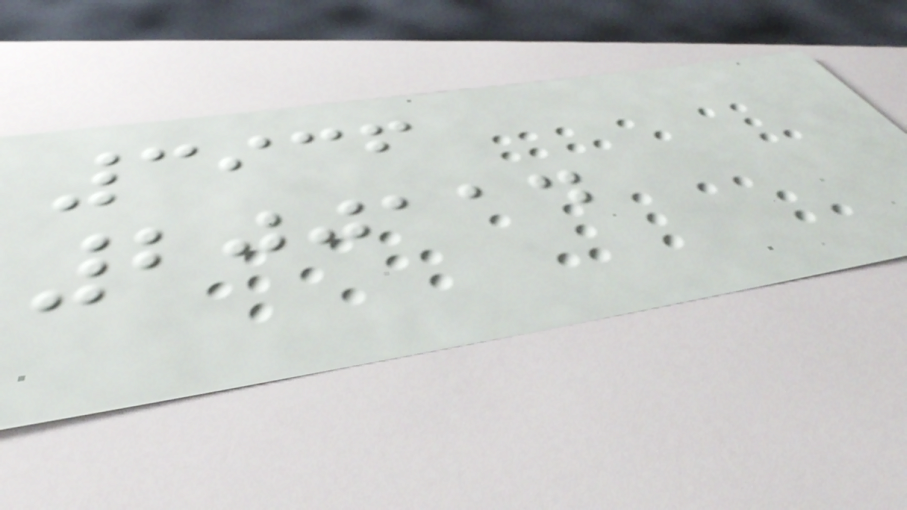3936
200114
